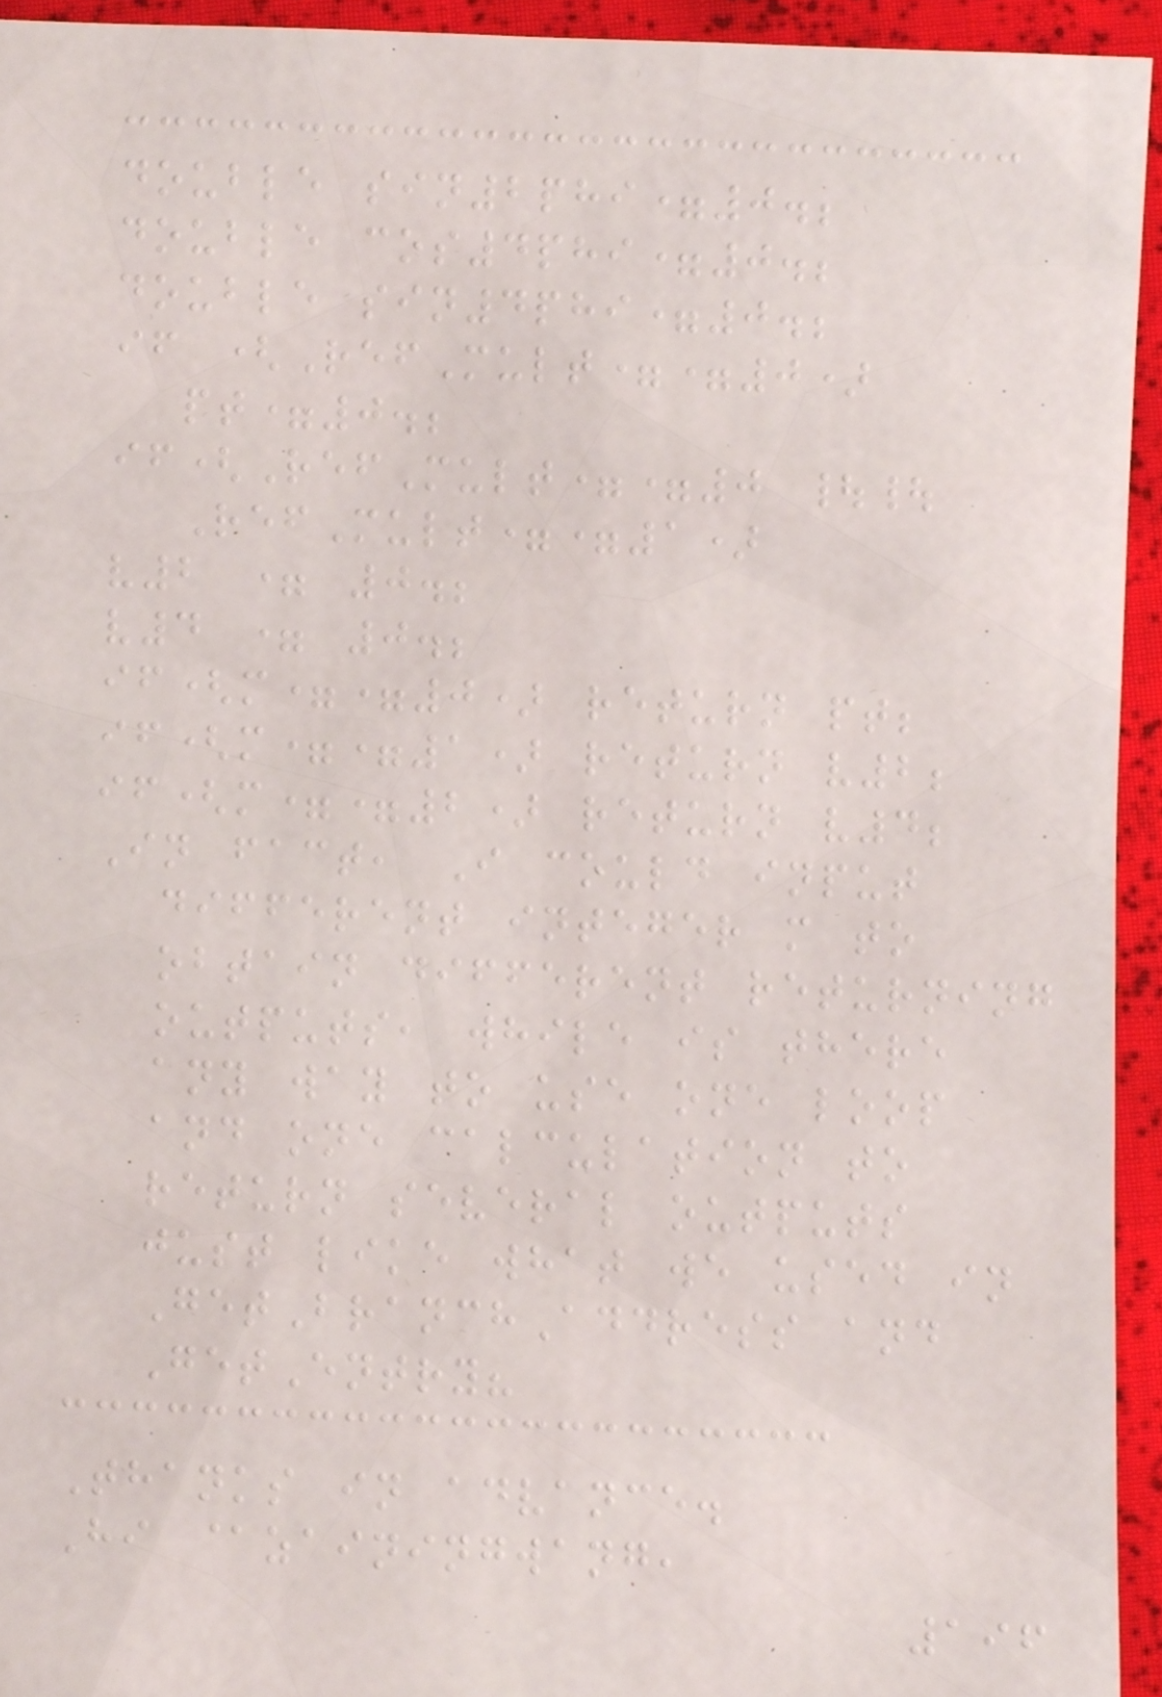double sin2phi=0.;
double cos4phi=0.;
double sin4phi=0.;
if (RefMult==0)
pt=0.;
if(RefMult==0 ||
RefMult==1)
v2 = 0.;
v4 = 0.;
if(m==0) return pt;
if(m==1) return v2;
if(m==2) return v4;
In fact, I could input
different integer m to
obtain different returning
outputs, while is there
any way to use one loop
and one calculation to
return several outputs
just like what we used in
GetBranchAddress and
GetEntry?
Thanks in advance.
Hi @zainingwang,
196
